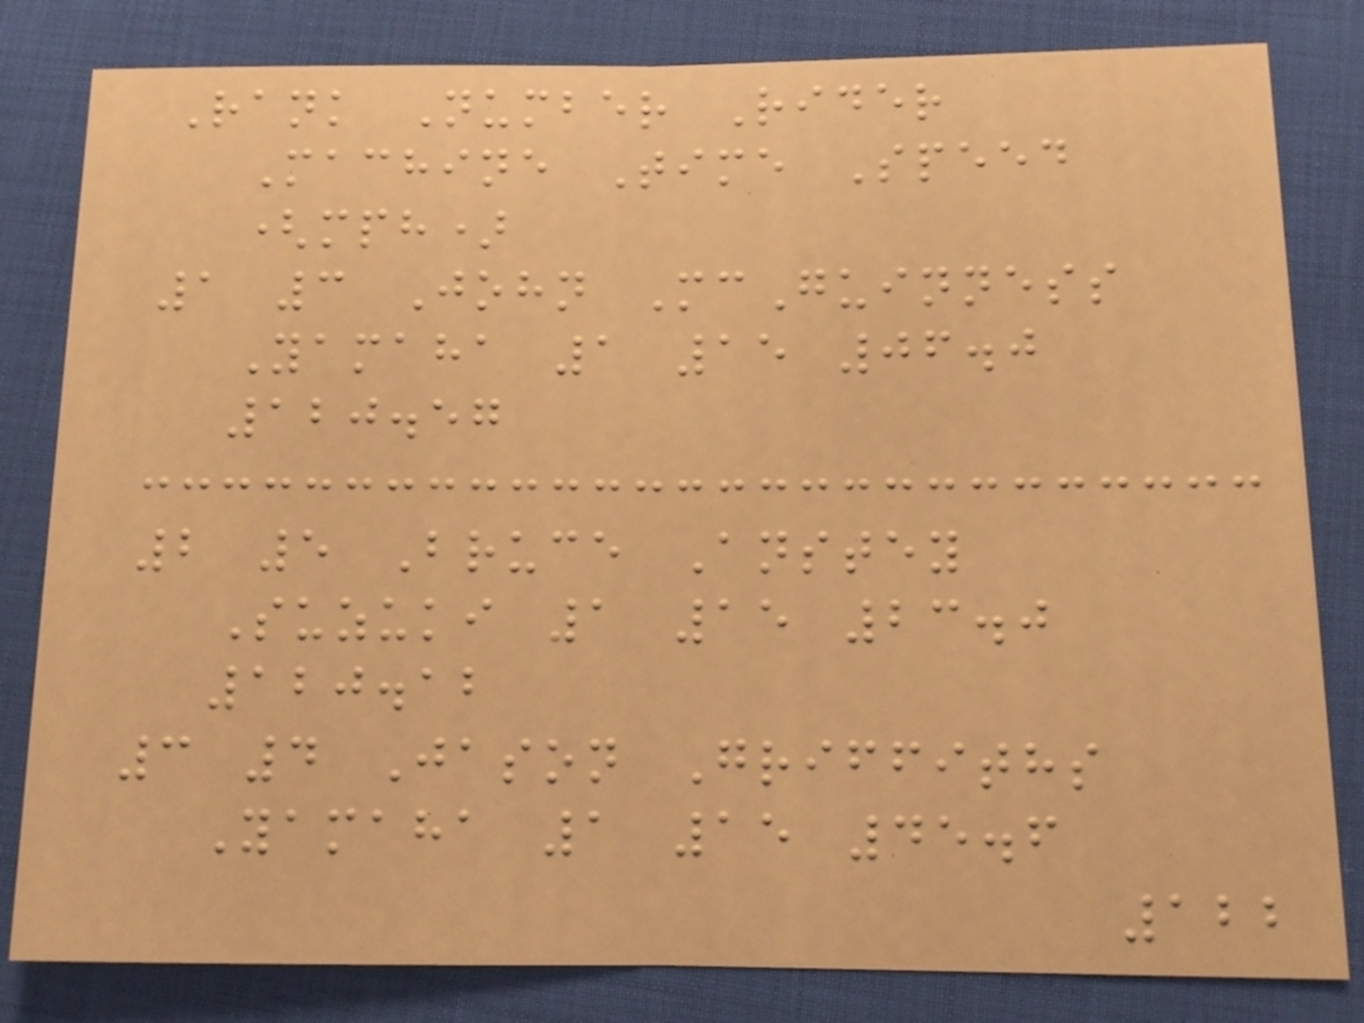Rank Number Rider
Machine Time Speed
(mph)
1 3 John McGuinness
Yamaha 1 15 06.0
120.57
2 5 Bruce Anstey
Suzuki 1 15 23.0
120.12
3 4 Jason Griffiths
Yamaha 1 15 45.6
122
